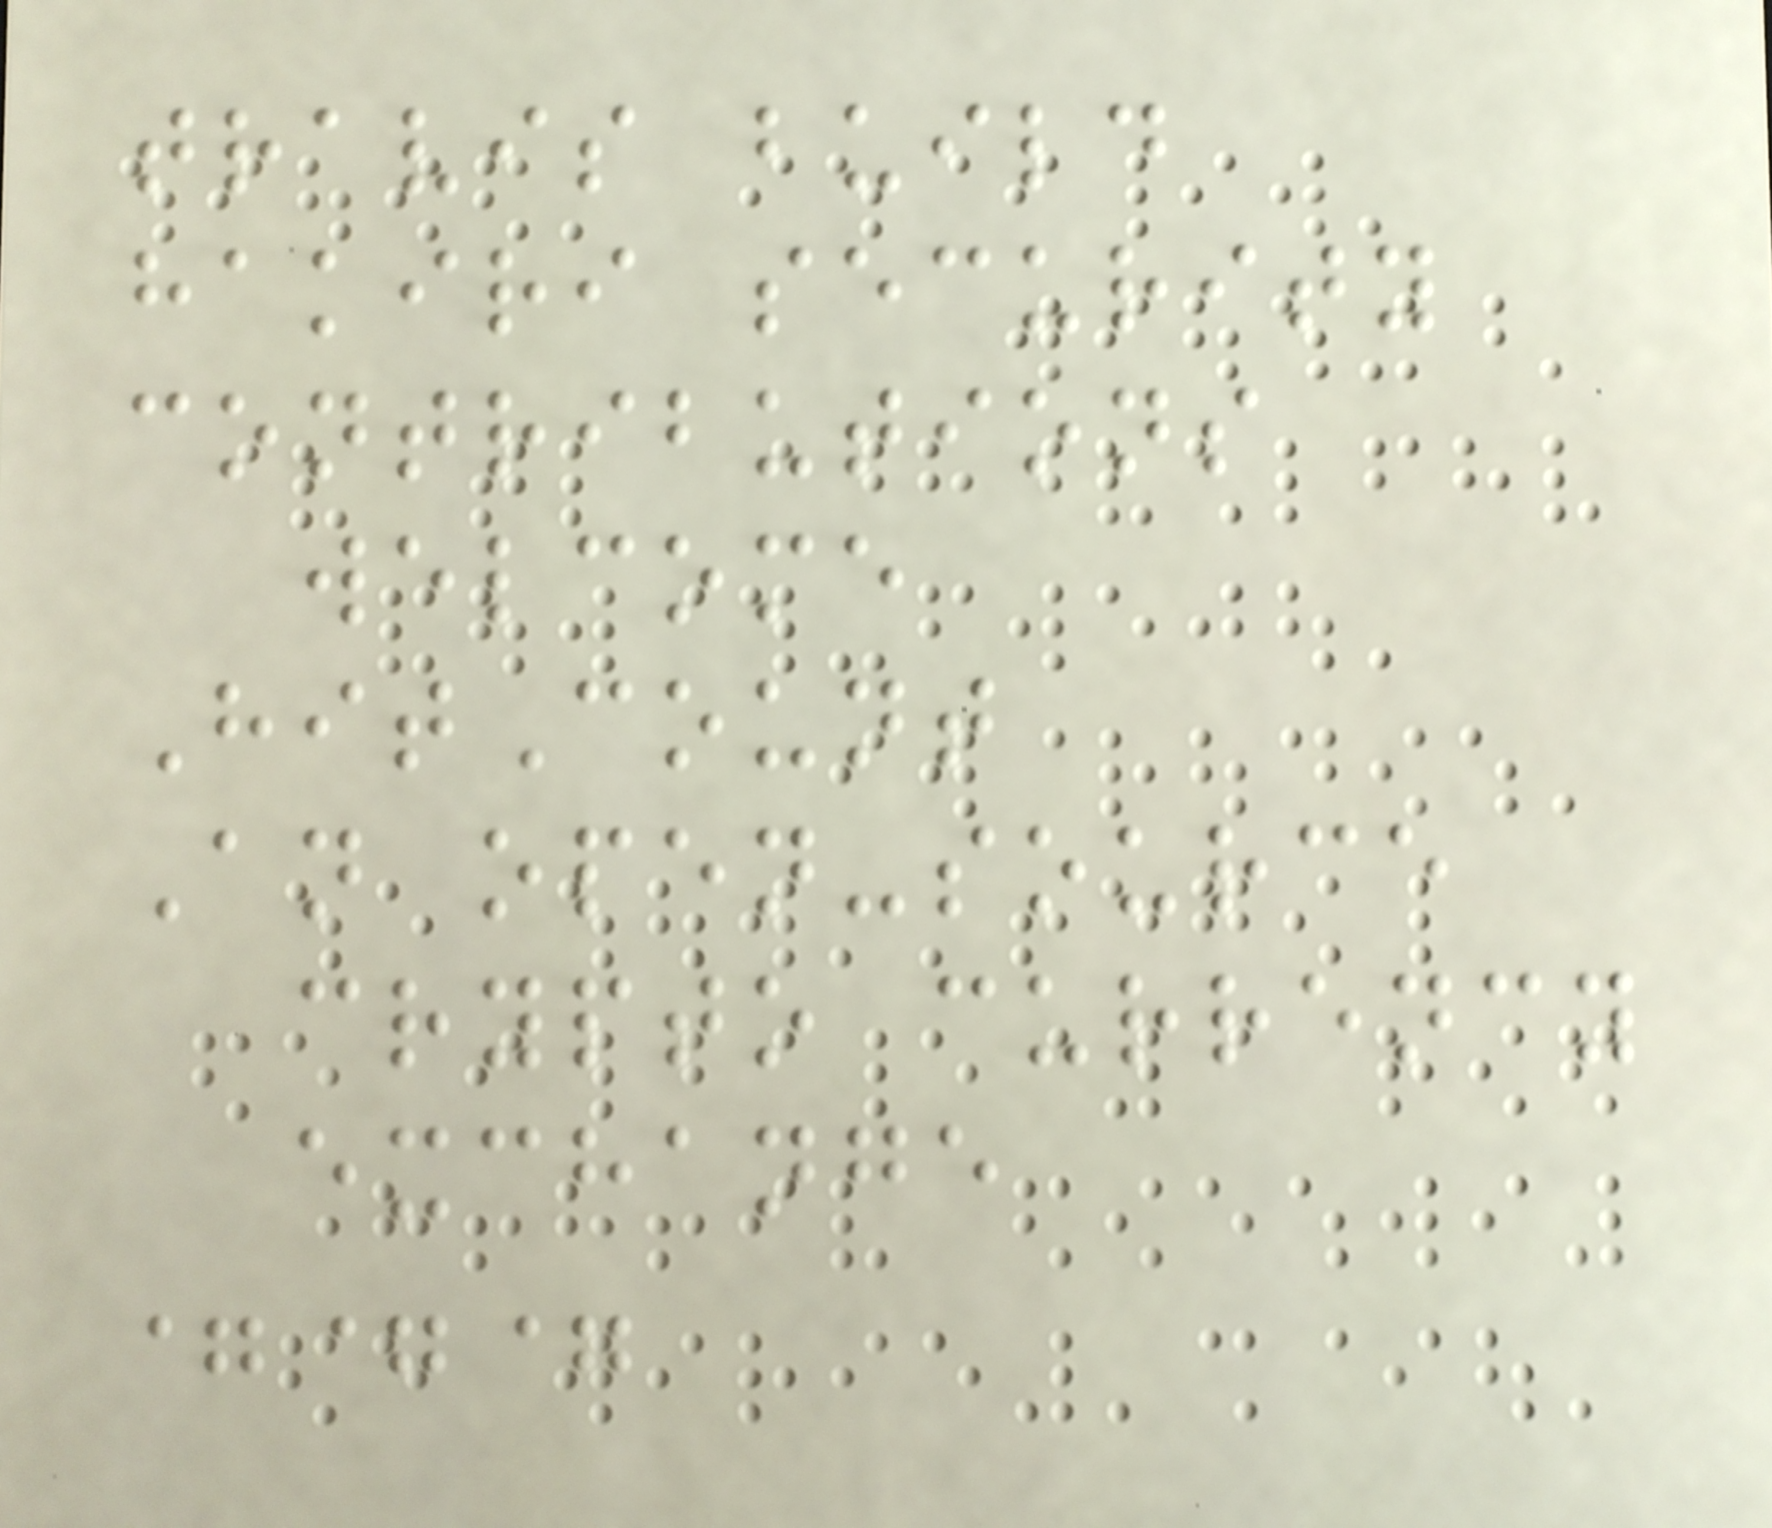travis build
hakiri security
contributions
welcome
HitCount
An open-source
crypto currency
exchange
===
